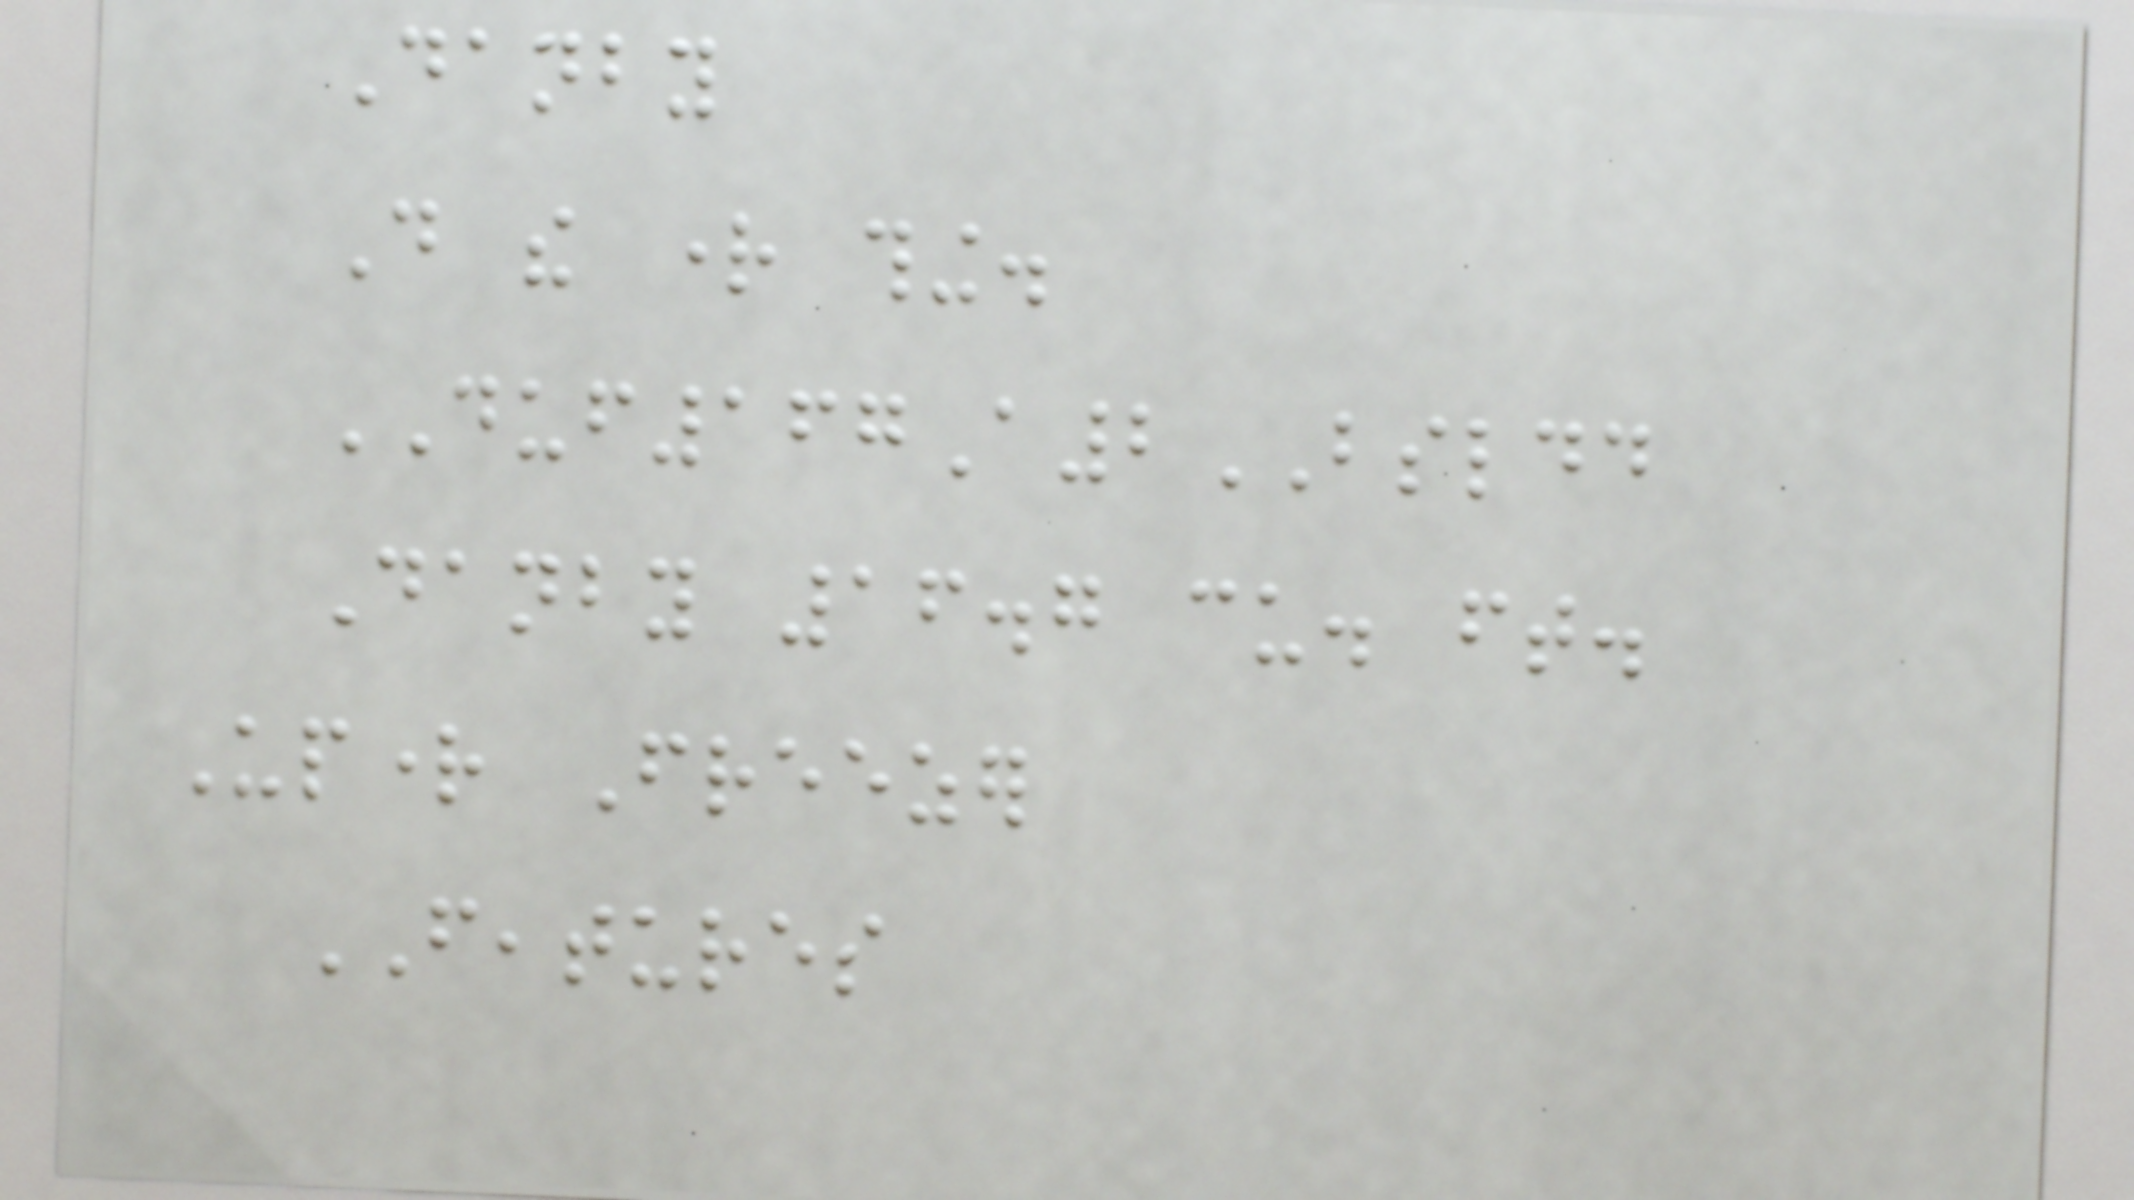Danby
Do the right thing.
DUF167A2BSLDD
Danby 16.7 cu. ft.
Upright Freezer
FEATURES
